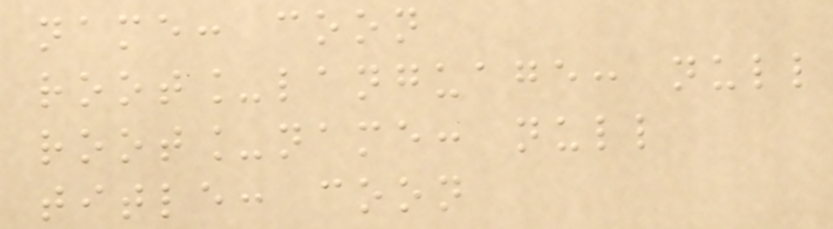name: coon
root_language: null
root_name: null
title: coon
